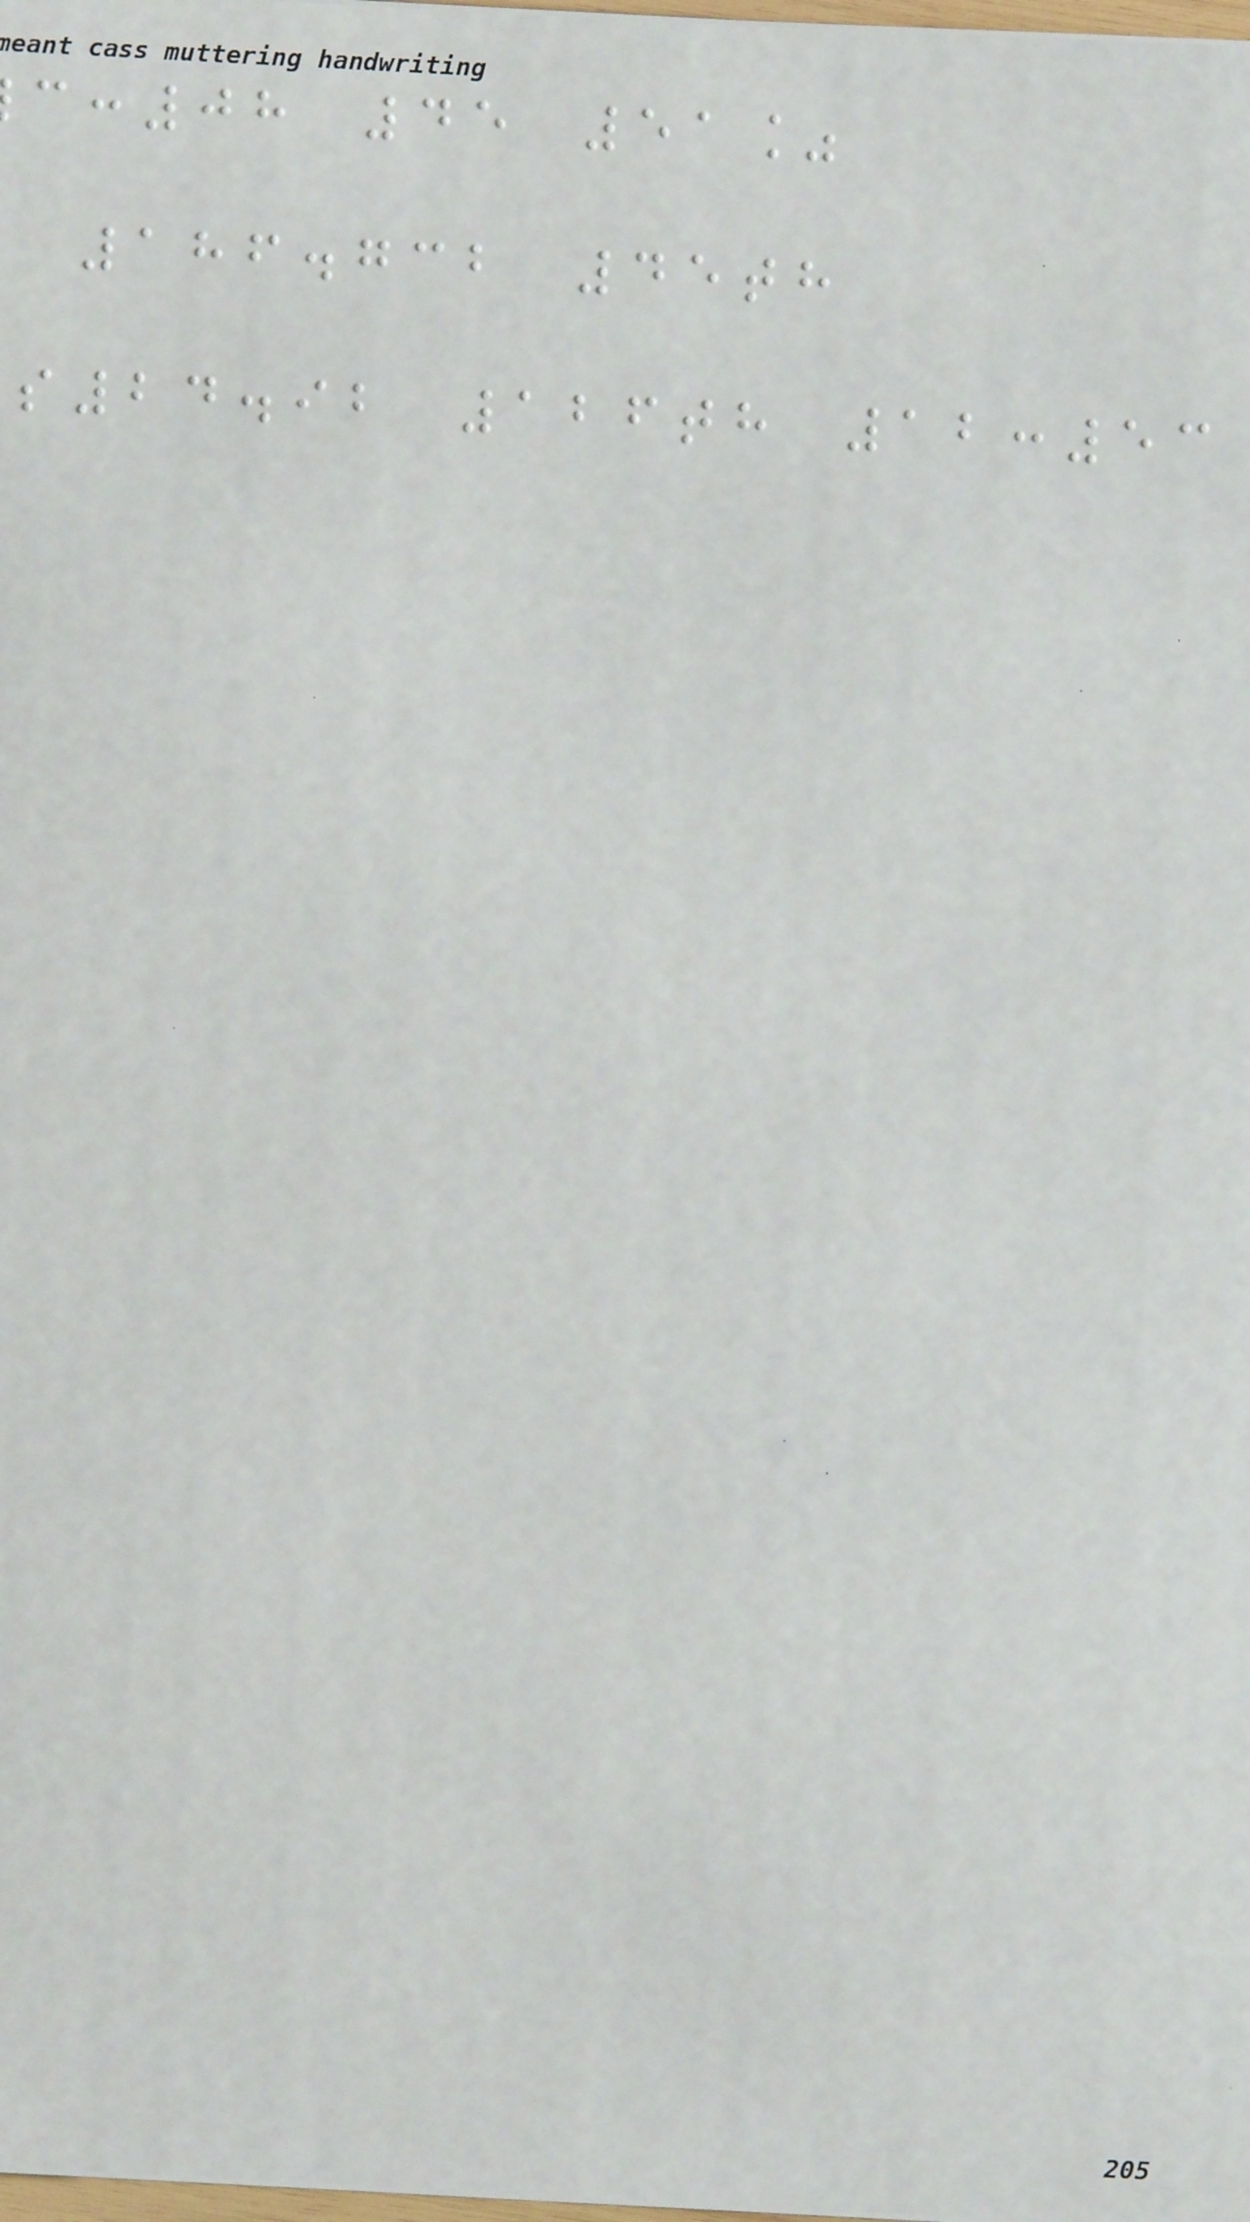:08 45 51%
186.732 45th
24.92 126th 12:53
